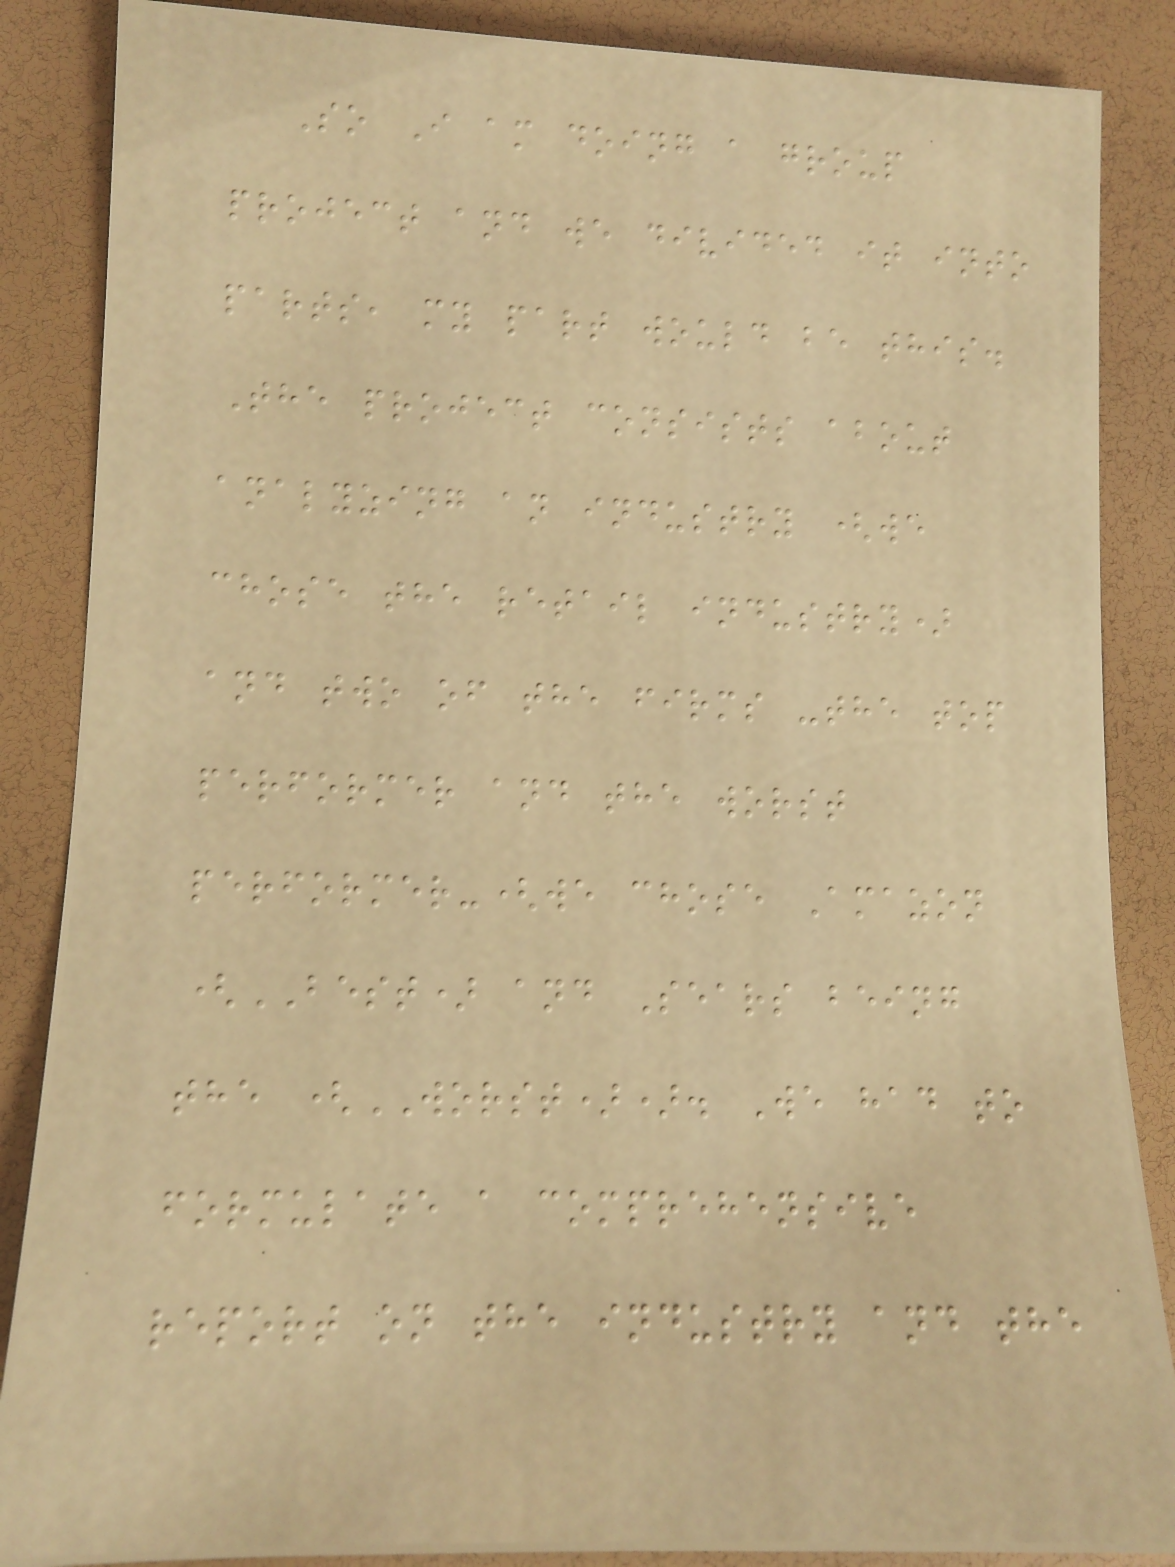So I am doing a group
project and we divided it into
parts, my part would be this.
The project consists about
analyzing an industry (we
chose the retail industry)
and two of the firms -the top
performer and the worst
performer-(we chose Amazon
(BEST) and Sears being
the (WORST)). We had to
formulate a comprehensive
report on the industry and the
